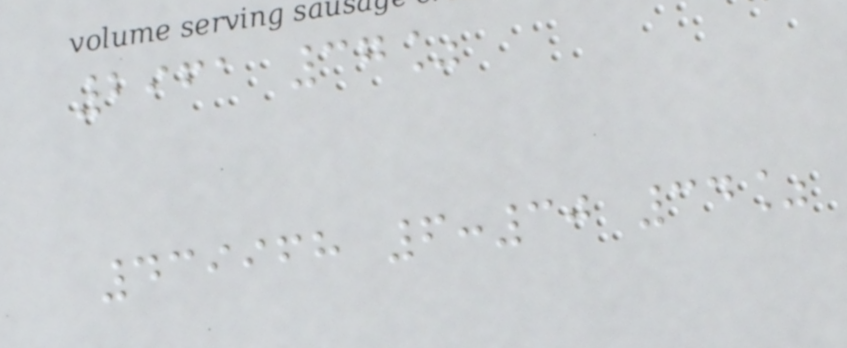2961 37%
439968 6:30 34%
